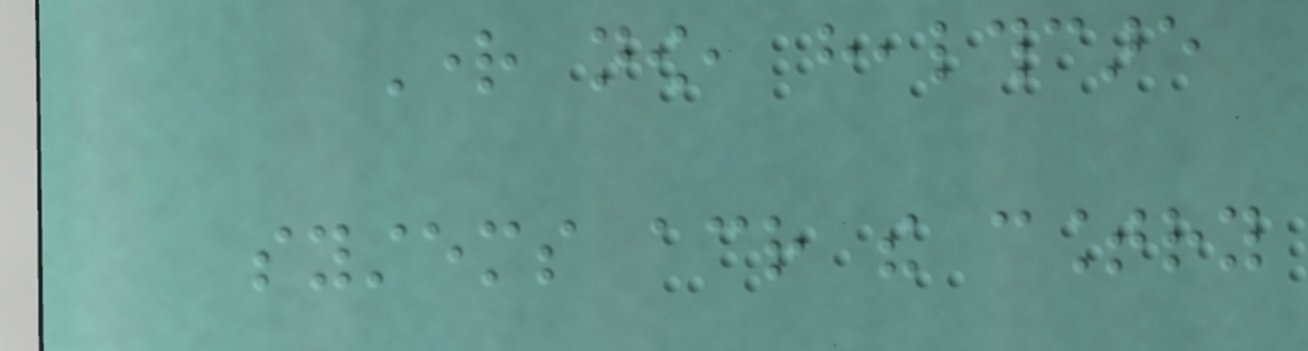Right now, healthcare
systems across the country
